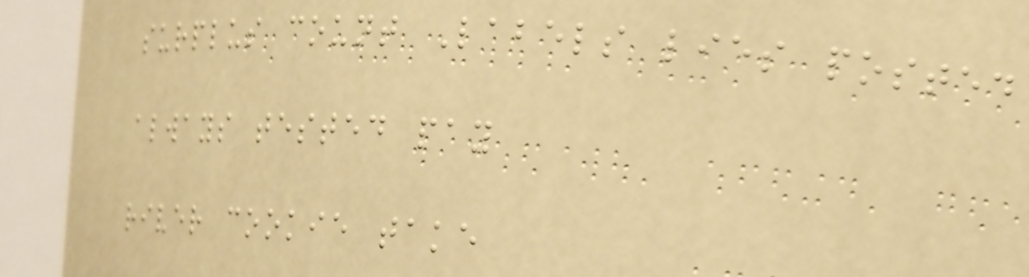surplus count Labels lies posted
always tested pay
river cookie take
